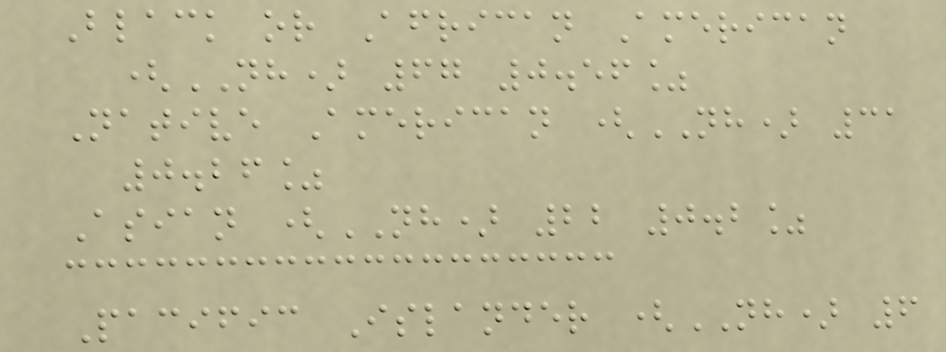Black or African American
(NH) 67 0.56%
Native American (NH) 31
0.26%
Asian (NH) 22 0.2%
Pacific Islander (NH) 6
